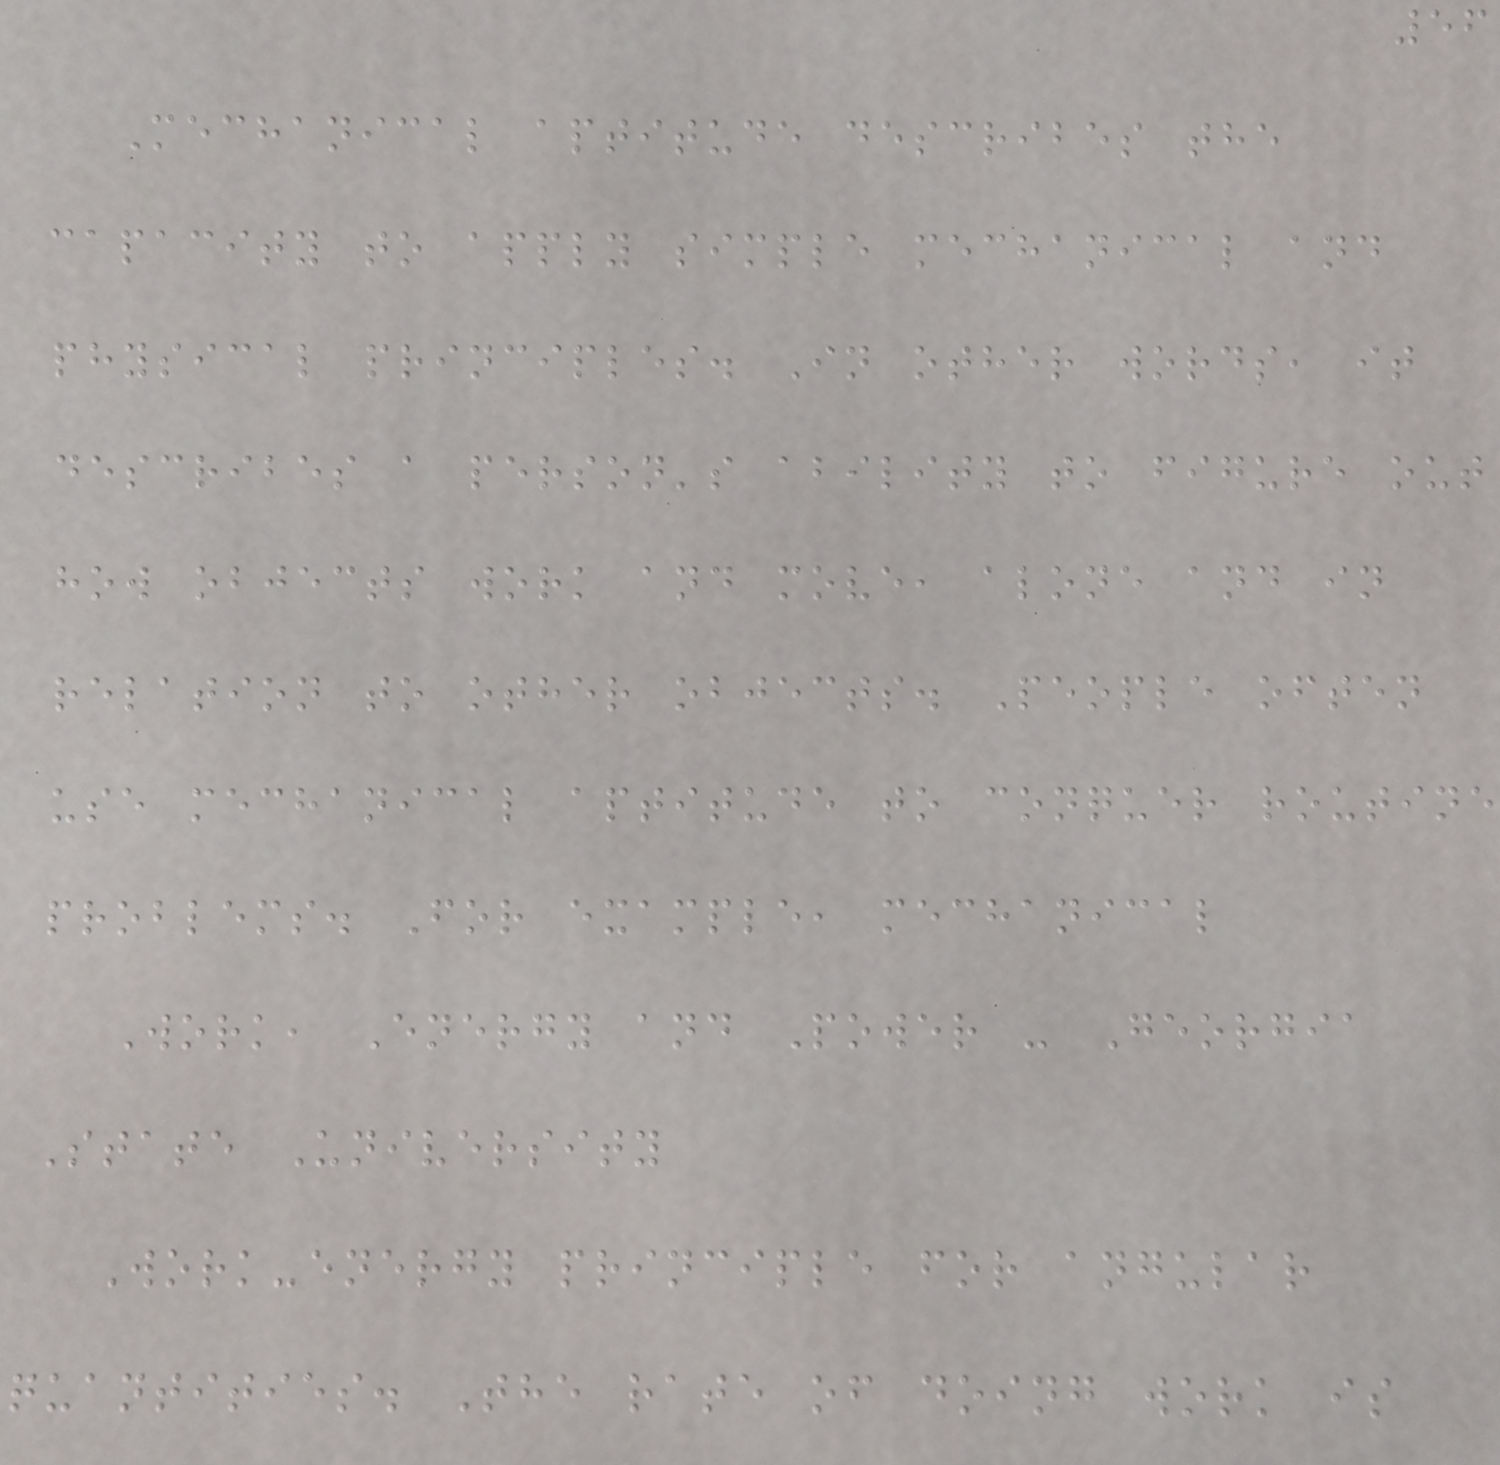56
Mechanical aptitude describes the
capacity to apply simple mechanical and
physical principles. In other words, it
describes a person's ability to figure out
how objects work and move, alone and in
relation to other objects. People often
use mechanical aptitude to conquer routine
problems. For example, mechanical
Work, Energy and Power - Georgia
State University
Work-energy principle for angular
quantities. The rate of doing work is
